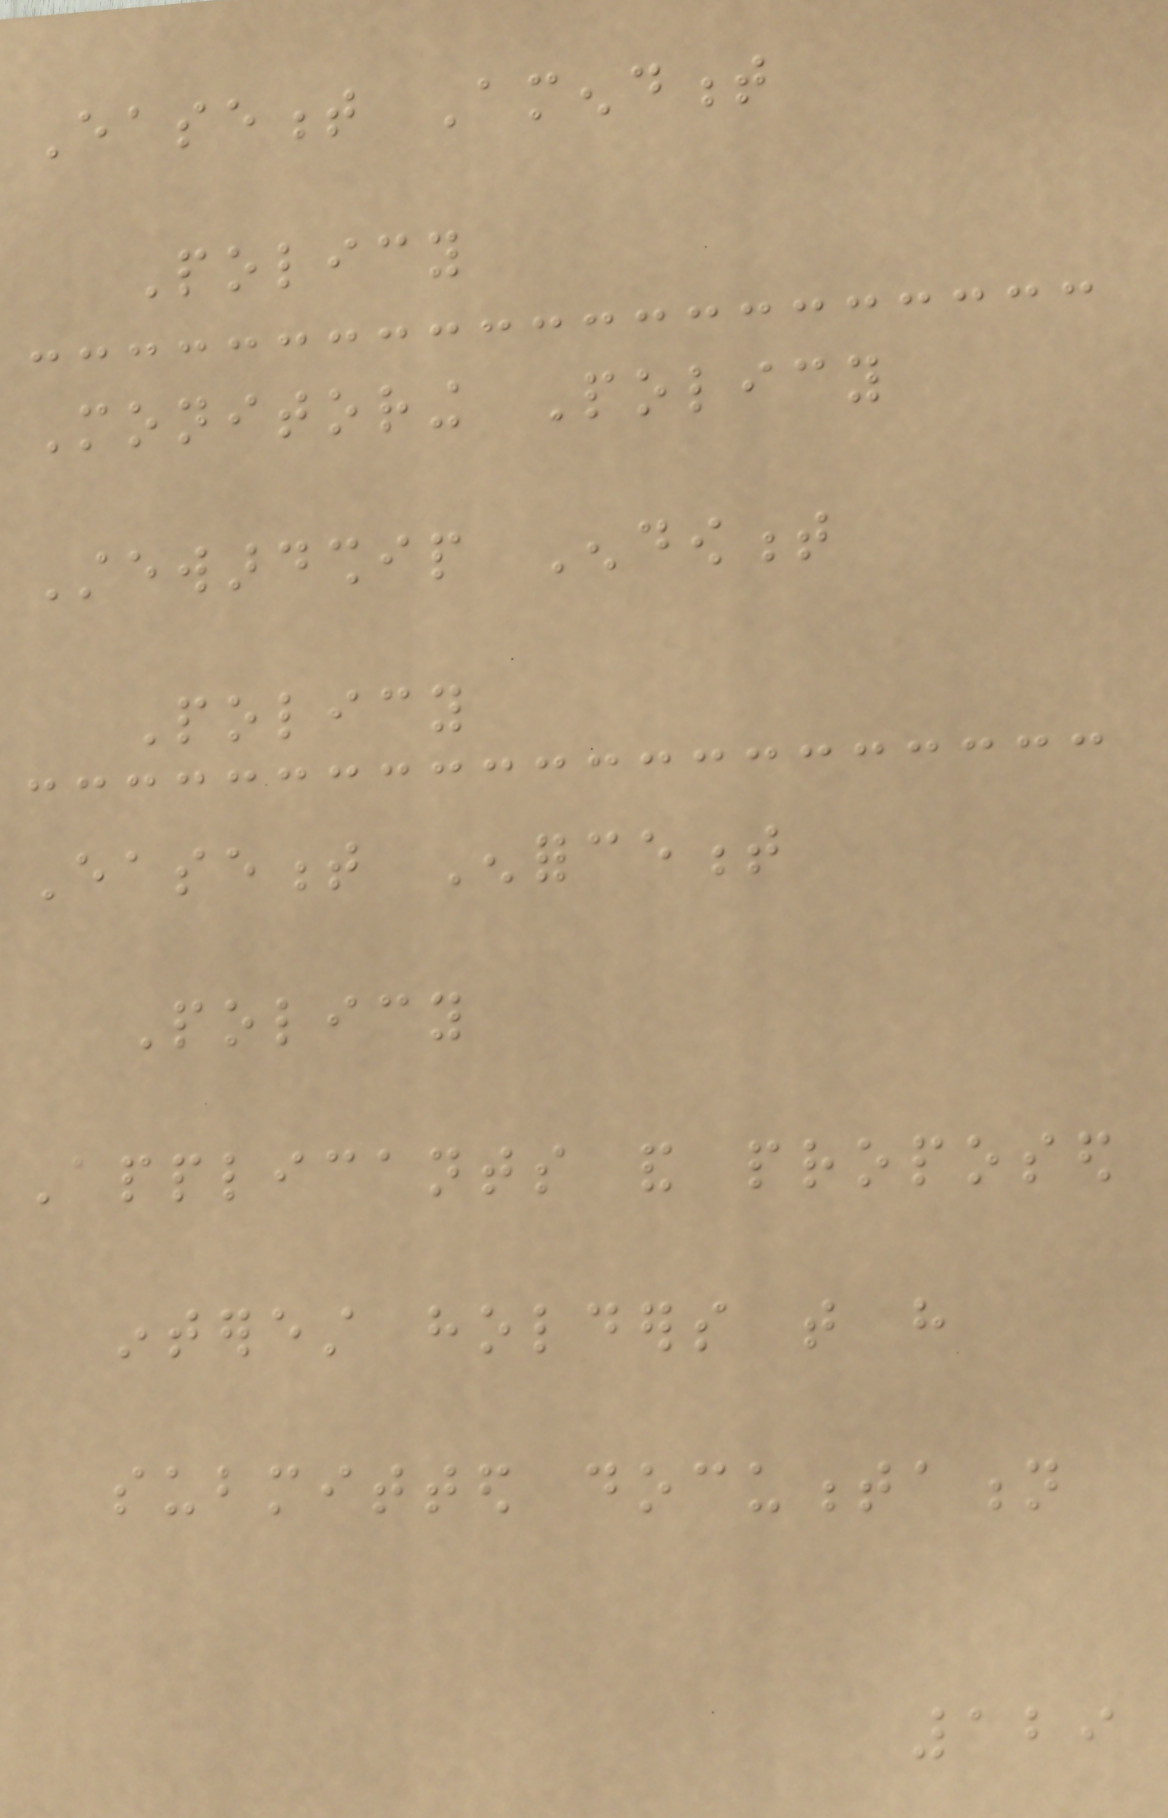Easement Amendment
Policy
Monitoring Policy
Stewardship Endowment
Policy
Easement Enforcement
Policy
Applicants and proposed
interest holders that have
submitted documentation
129
